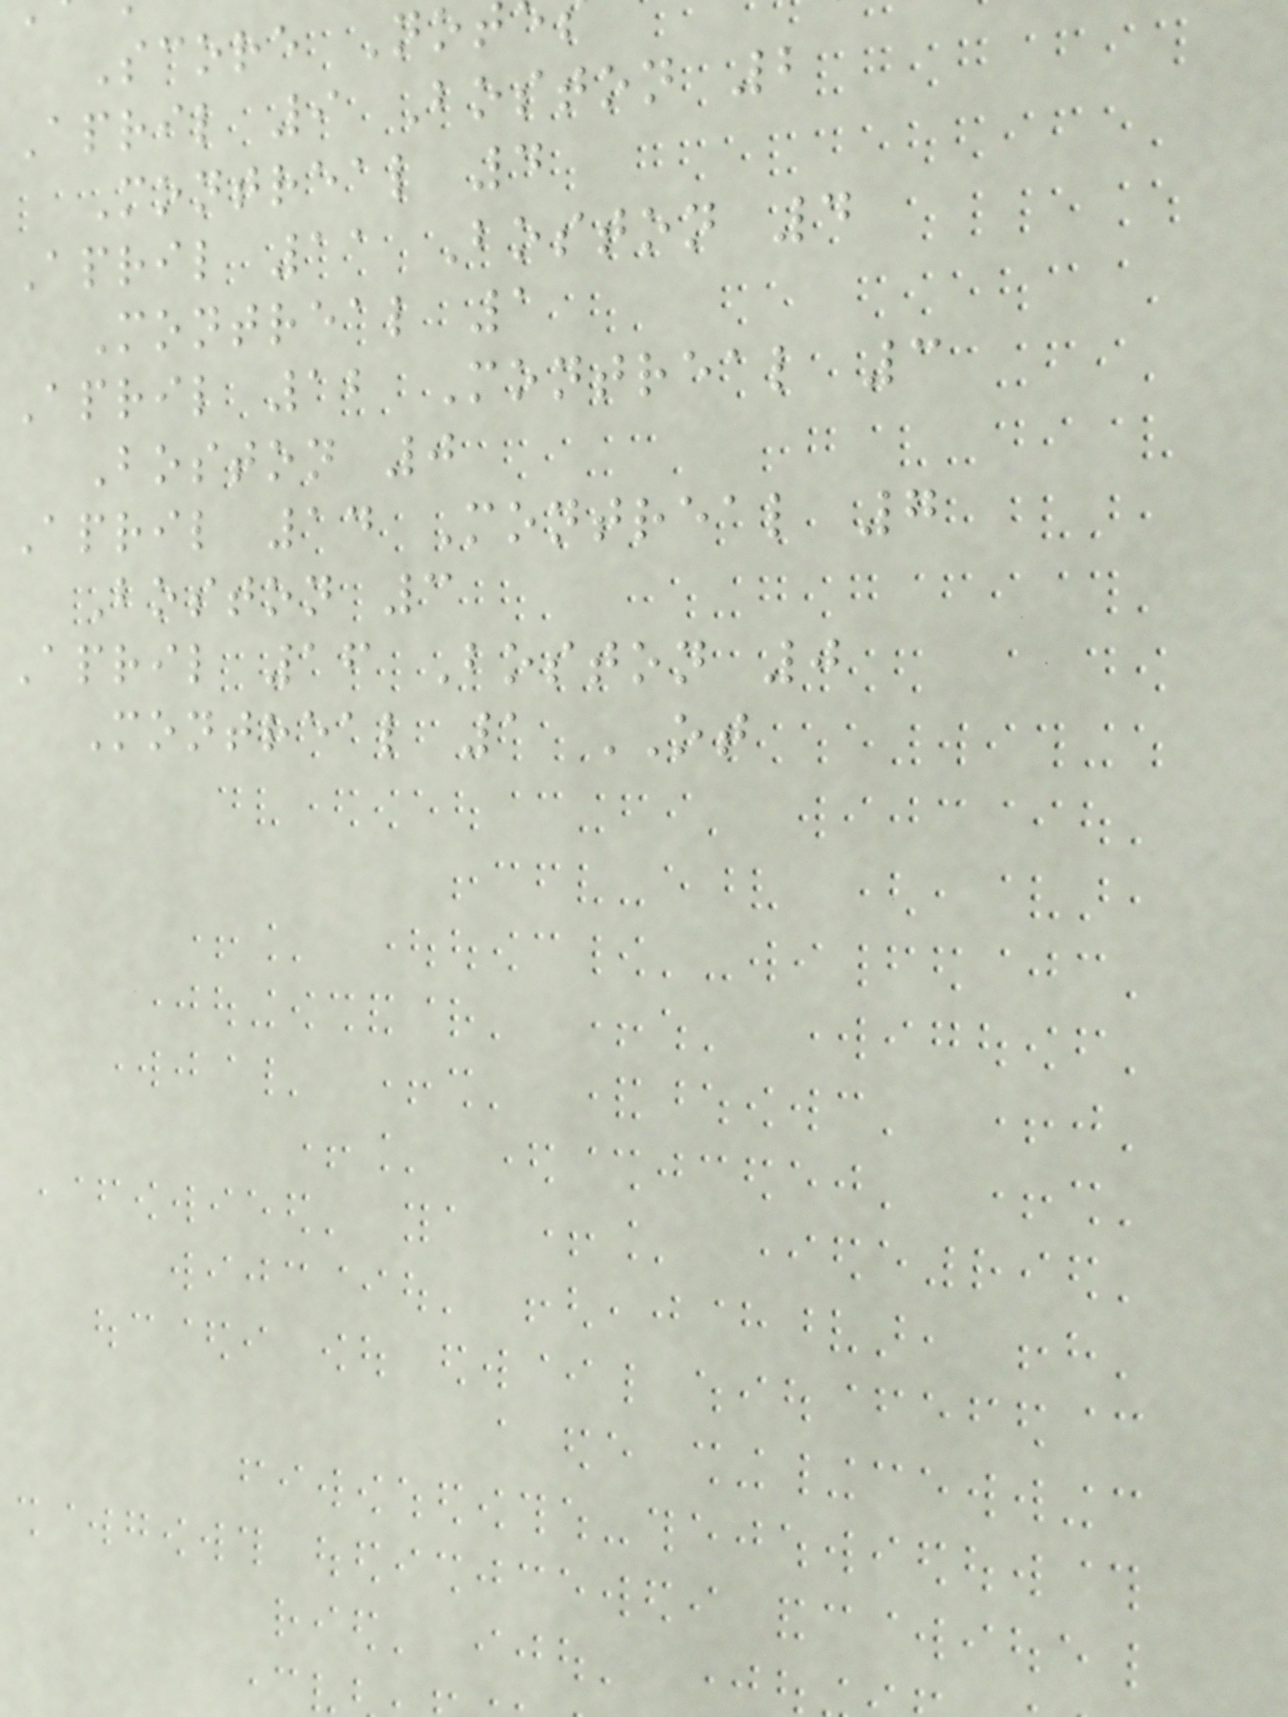Score Not
April 9 Boston 2
Montreal 4
April 11 Boston 4
Montreal 1
April 12 Montreal 3
Boston 0
April 14 Montreal 7
Boston 3
April 16 Boston 0
Montreal 1 OT
